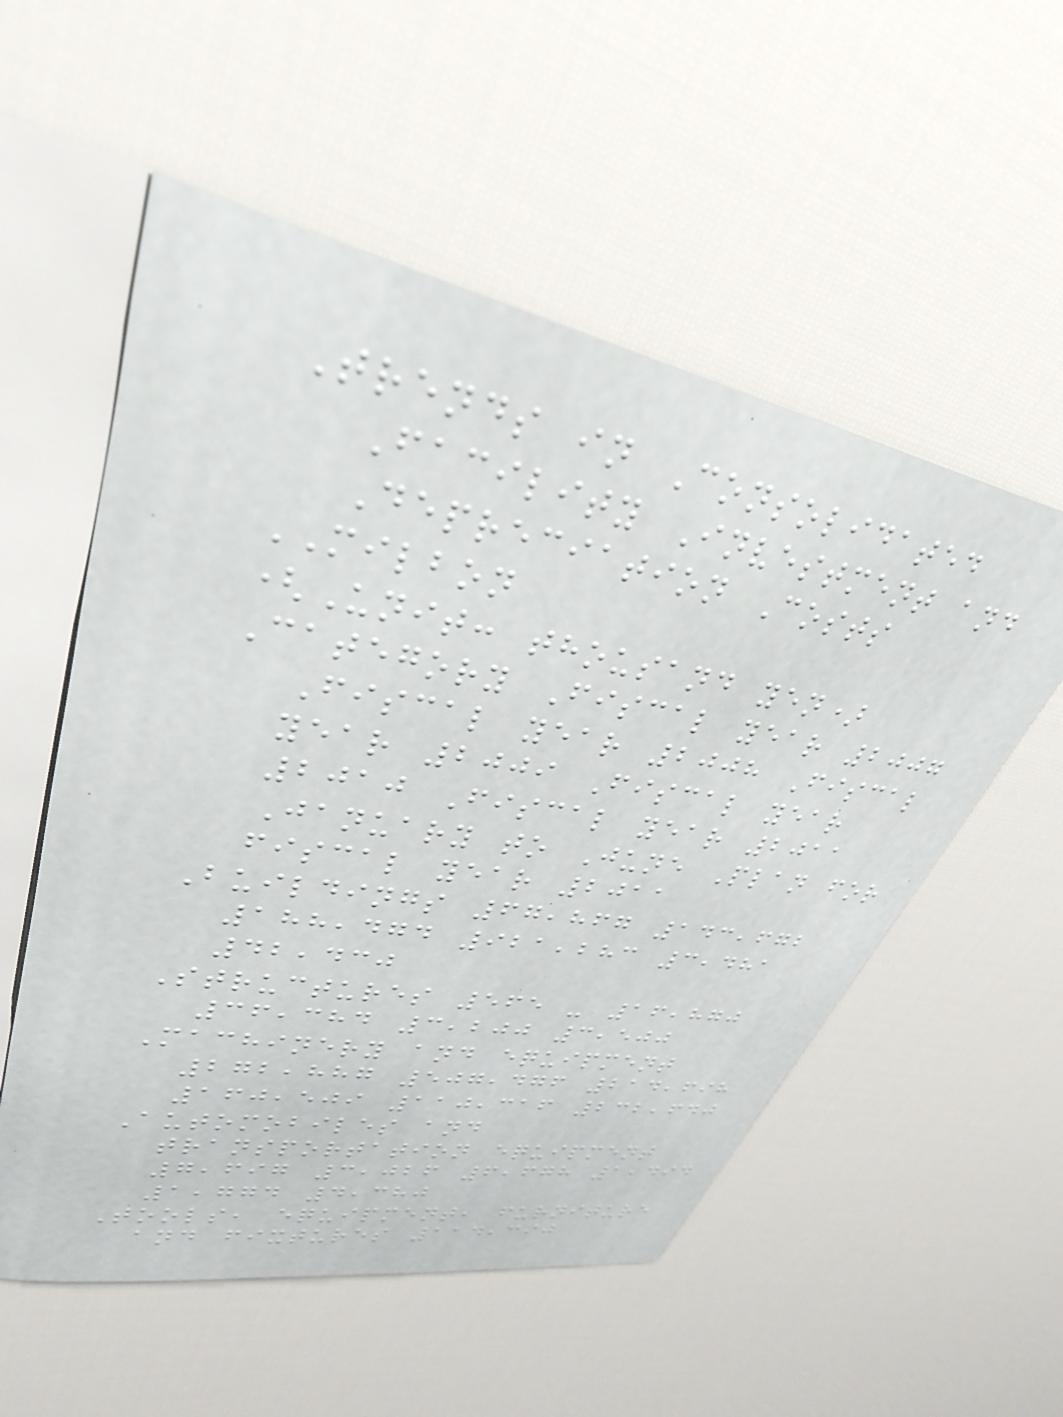Trends in Consolidated
Facility Investment and
Depreciation Costs
MILBON
(Unit: thousand yen)
Category Fiscal year 2007
Fiscal year 2008 Fiscal
year 2009 Fiscal year
2010 Fiscal year 2011
January to June Plan for
fiscal year 2011
Buildings 67,867 143,672
188,474 921,283 3,481
42,430
Structures 565 - 16,870
36,384 3,200 3,500
Machinery and equipment
272,887 507,476 214,698
160,509 110,316 232,640
Automobiles and
transportation equipment
7,697 3,026 6,678 1,494
1,774 4,380
Tools, equipment, furniture
and fixtures 114,390
